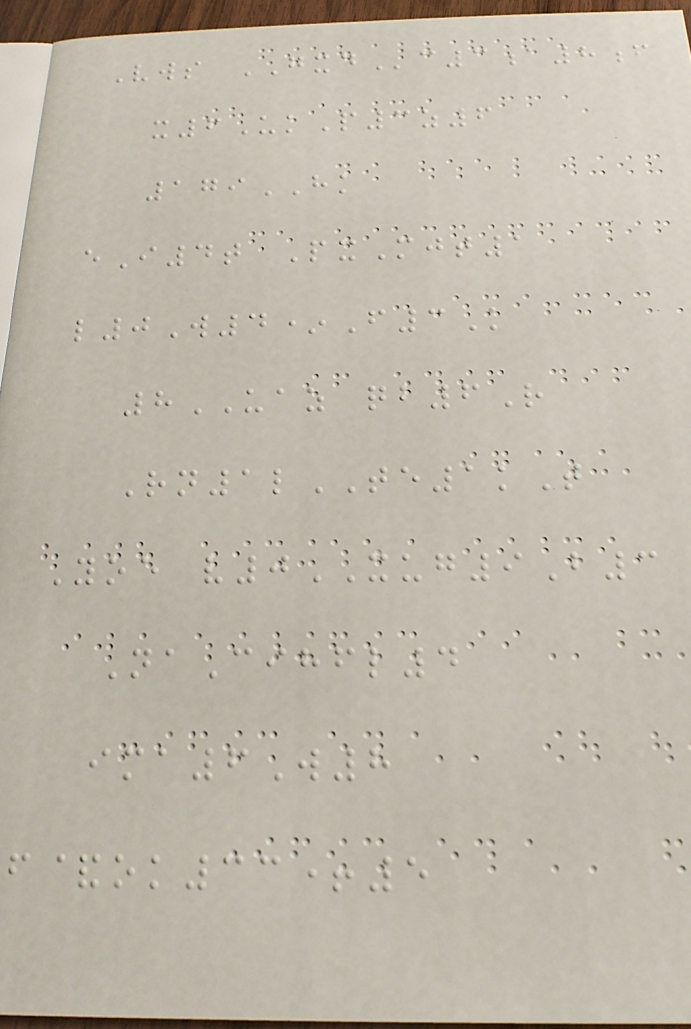Vws GXDc3a8f
x6UkP3z6
179HK
eI4t PxMjt1
l0W4*F3K
8UAZ qb6R
Rn1lTE1kT
Yoe v0XUG9B3
NaCihfl4
ima6W8
f&ok33+5
